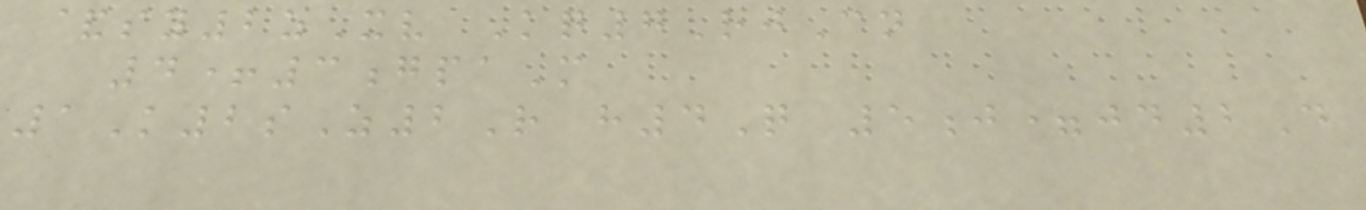&sy2zXv Kq7RjCn
4+3gpaM
1K2sZ2R h4Q 5j=jd2D
